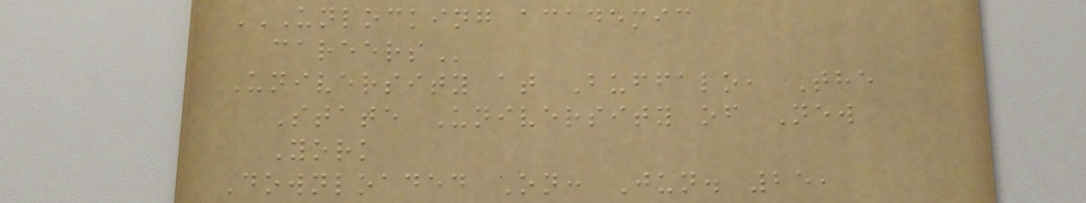UNLOCKING ACADEMIC
CAREERS
University at Buffalo, The
State University of New
York
Downloaded On: Jun. 25,
